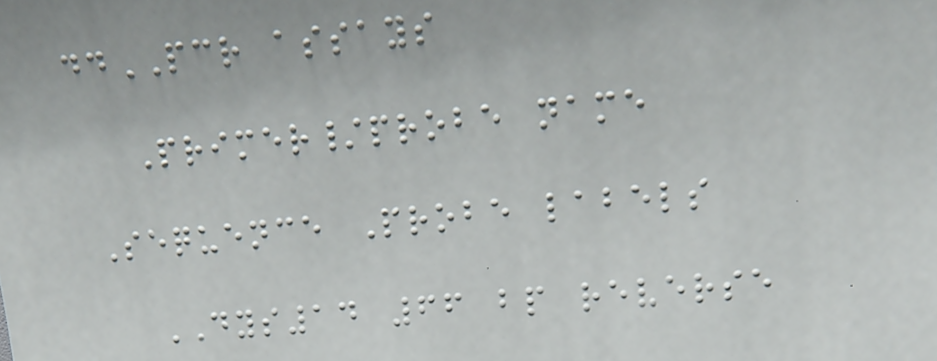ddPCR assays
Primer/probe name
Sequence Probe labels
DYS14 66 bp reverse
